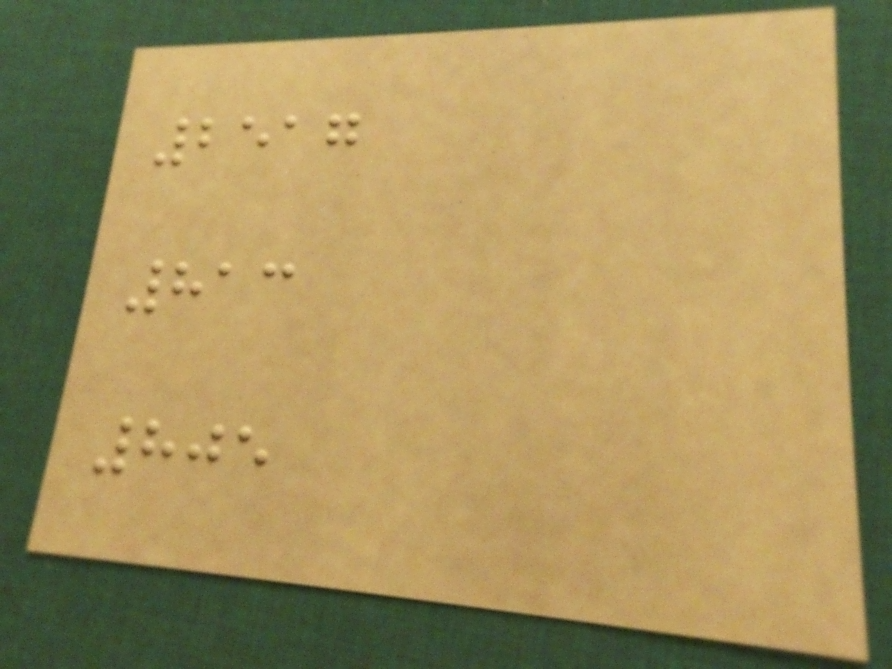2517
813
805
